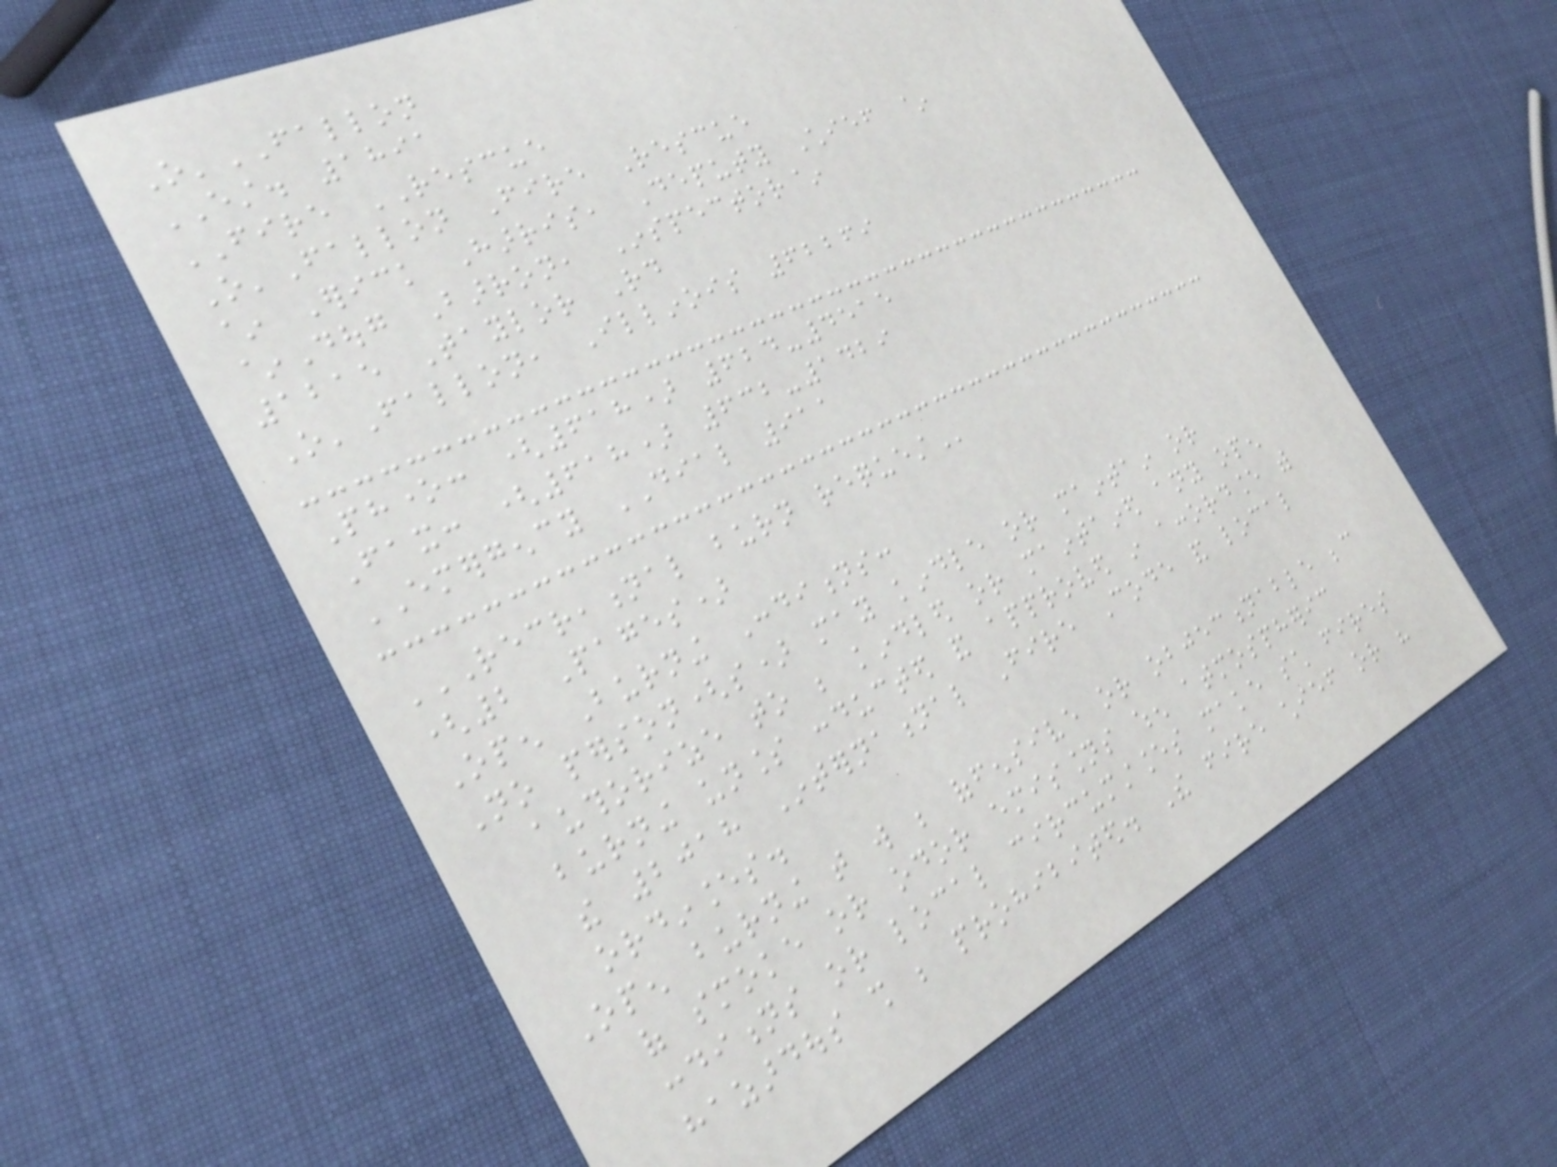O'FALLON
EST. 1891
FIRE RESCUE
O'Fallon Fire Rescue
~ Erick Harris, Deputy Chief ~
~Doug Barron, Inspector~
1215 Taylor Rd
O'Fallon, Illinois 62269
Phone: (618) 624-4515
Fax: (618) 632-1429
EMERGENCY DIAL 911
RECREATIONAL BURN REQUEST
(2 Pages)
Open Burning Conditions:
No person(s) may kindle or maintain or
authorize to be kindled or maintained any open
burning unless conducted and approved in accordance with
the 2018 International Fire Code and local
ordinances.
Open burning that will be offensive or objectionable because
of smoke or odor emissions when atmospheric
conditions or local circumstances make such fires
hazardous shall be prohibited. The fire chief or his
